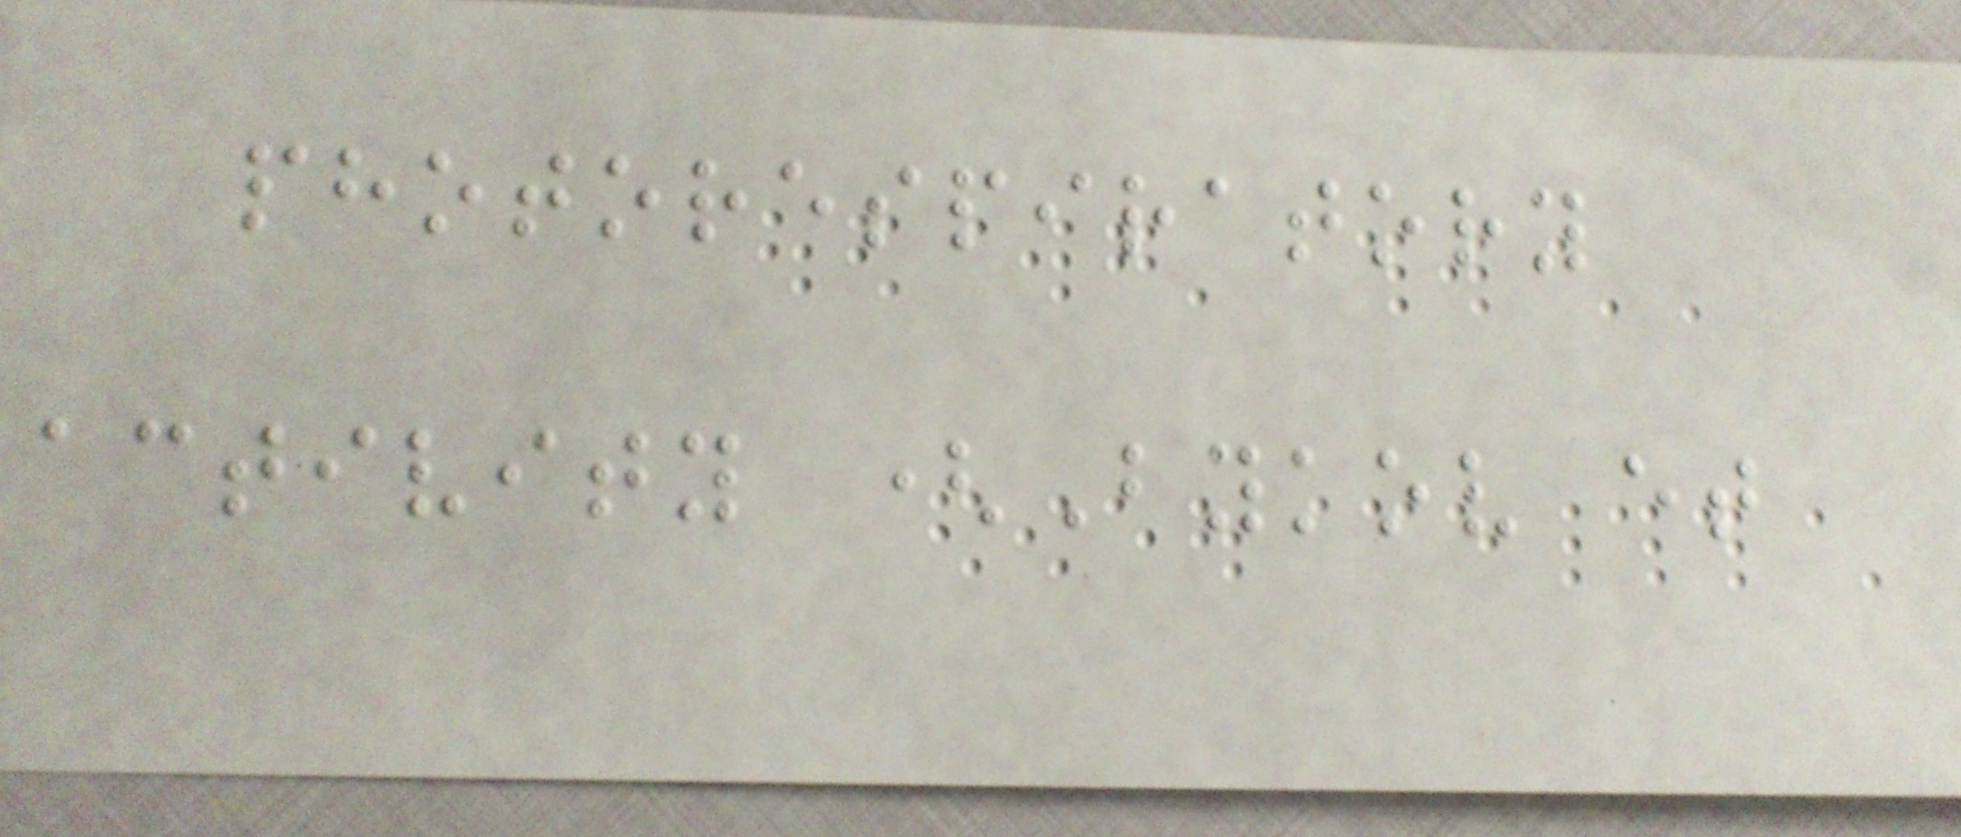photorespiratory
activity (Bykov et
